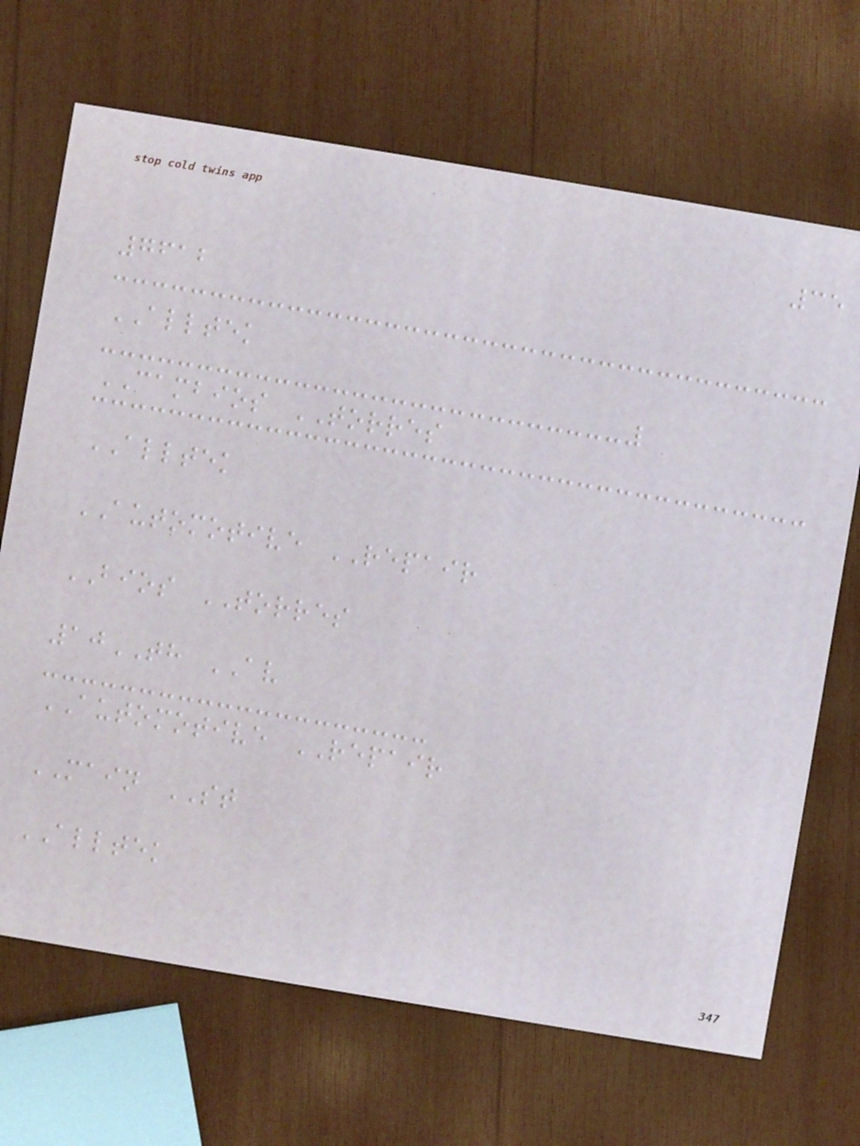35
7612
ALLTEK
CAMBIOS TORRES
ALLTEK
AUTOMOTIVE REPAIR
BIOS TORRES
10TH AV
AUTOMOTIVE REPAIR
MAIN ST
ALLTEK
